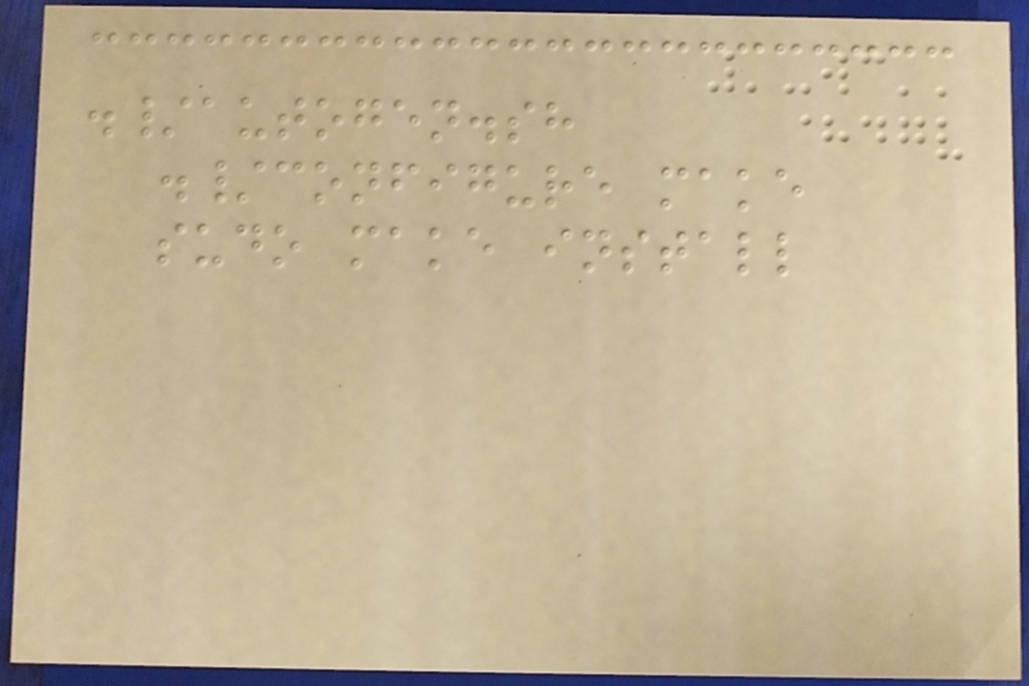./autogen.sh
./configure make
sudo make install
